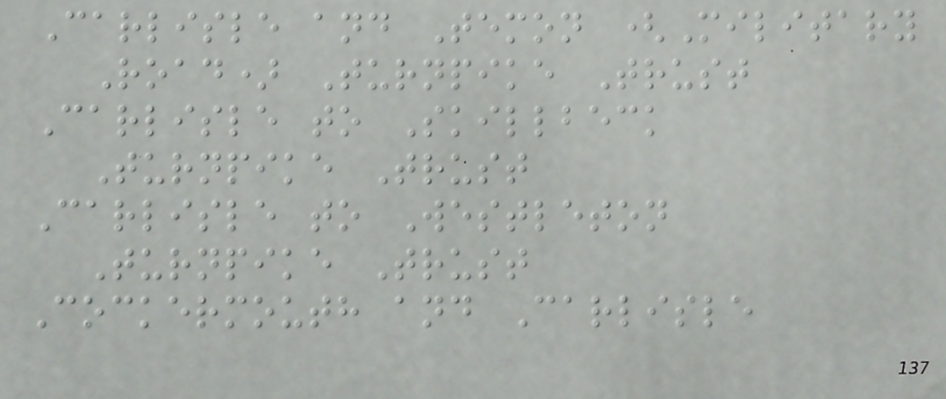Carlisle and Temon (Military
Road) Turnpike Trust
Carlisle to Skillbeck
Turnpike Trust
Carlisle to Westleton
Turnpike Trust
Cockermouth and Carlisle
